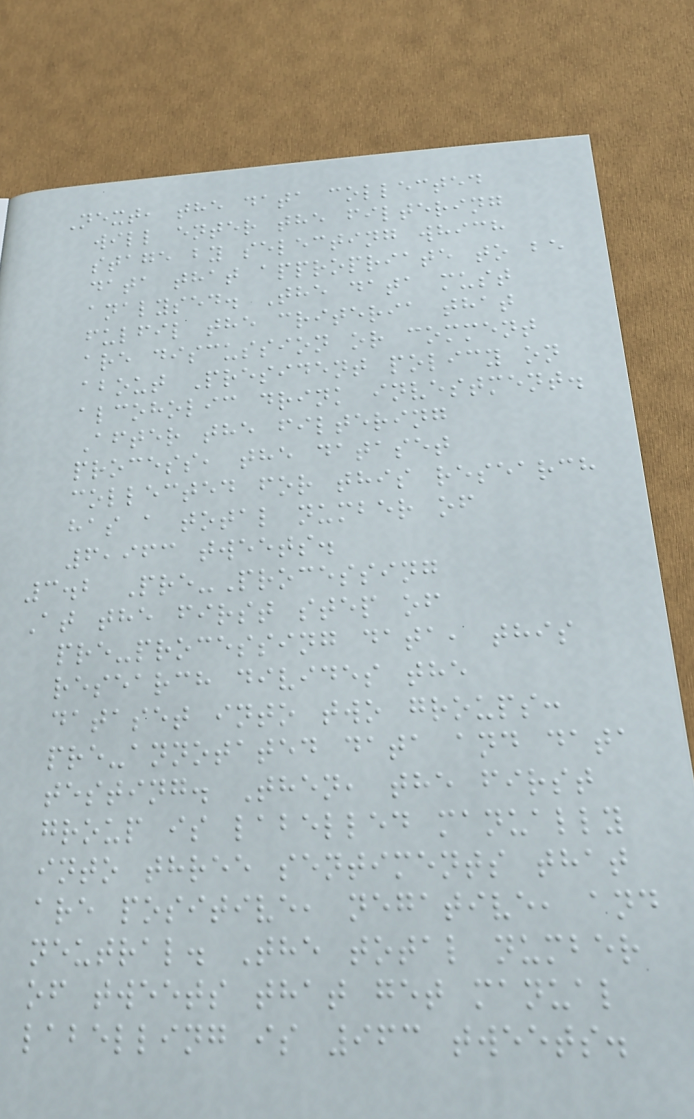Next, the data collected
will enter the filtering
stage by selecting which
data that appropriate to be
analysed. The data must
fulfil the criteria that
are discussion or comment
about President policy on
alcoholic drink investment.
After the filtering
process, the dataset
collected for this research
has a total number of
6,963 tweets.
3.2 Pre-Processing
At the first step of
pre-processing data, this
research divides the
dataset into two groups:
pre-annotated data and data
testing. Then, the first
group is labelled manually
into three sentiments that
are positive, negative, and
neutral. The total number
of tweets that get manual
labelling is 963 tweets.
